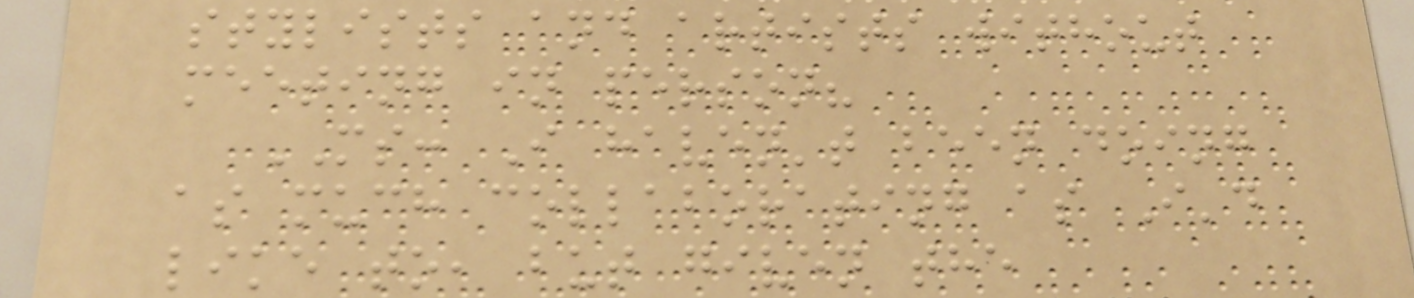stylists and artists without
meeting in person?
MS: I haven't been doing
as much collaborating as I'd
like to, but given the
